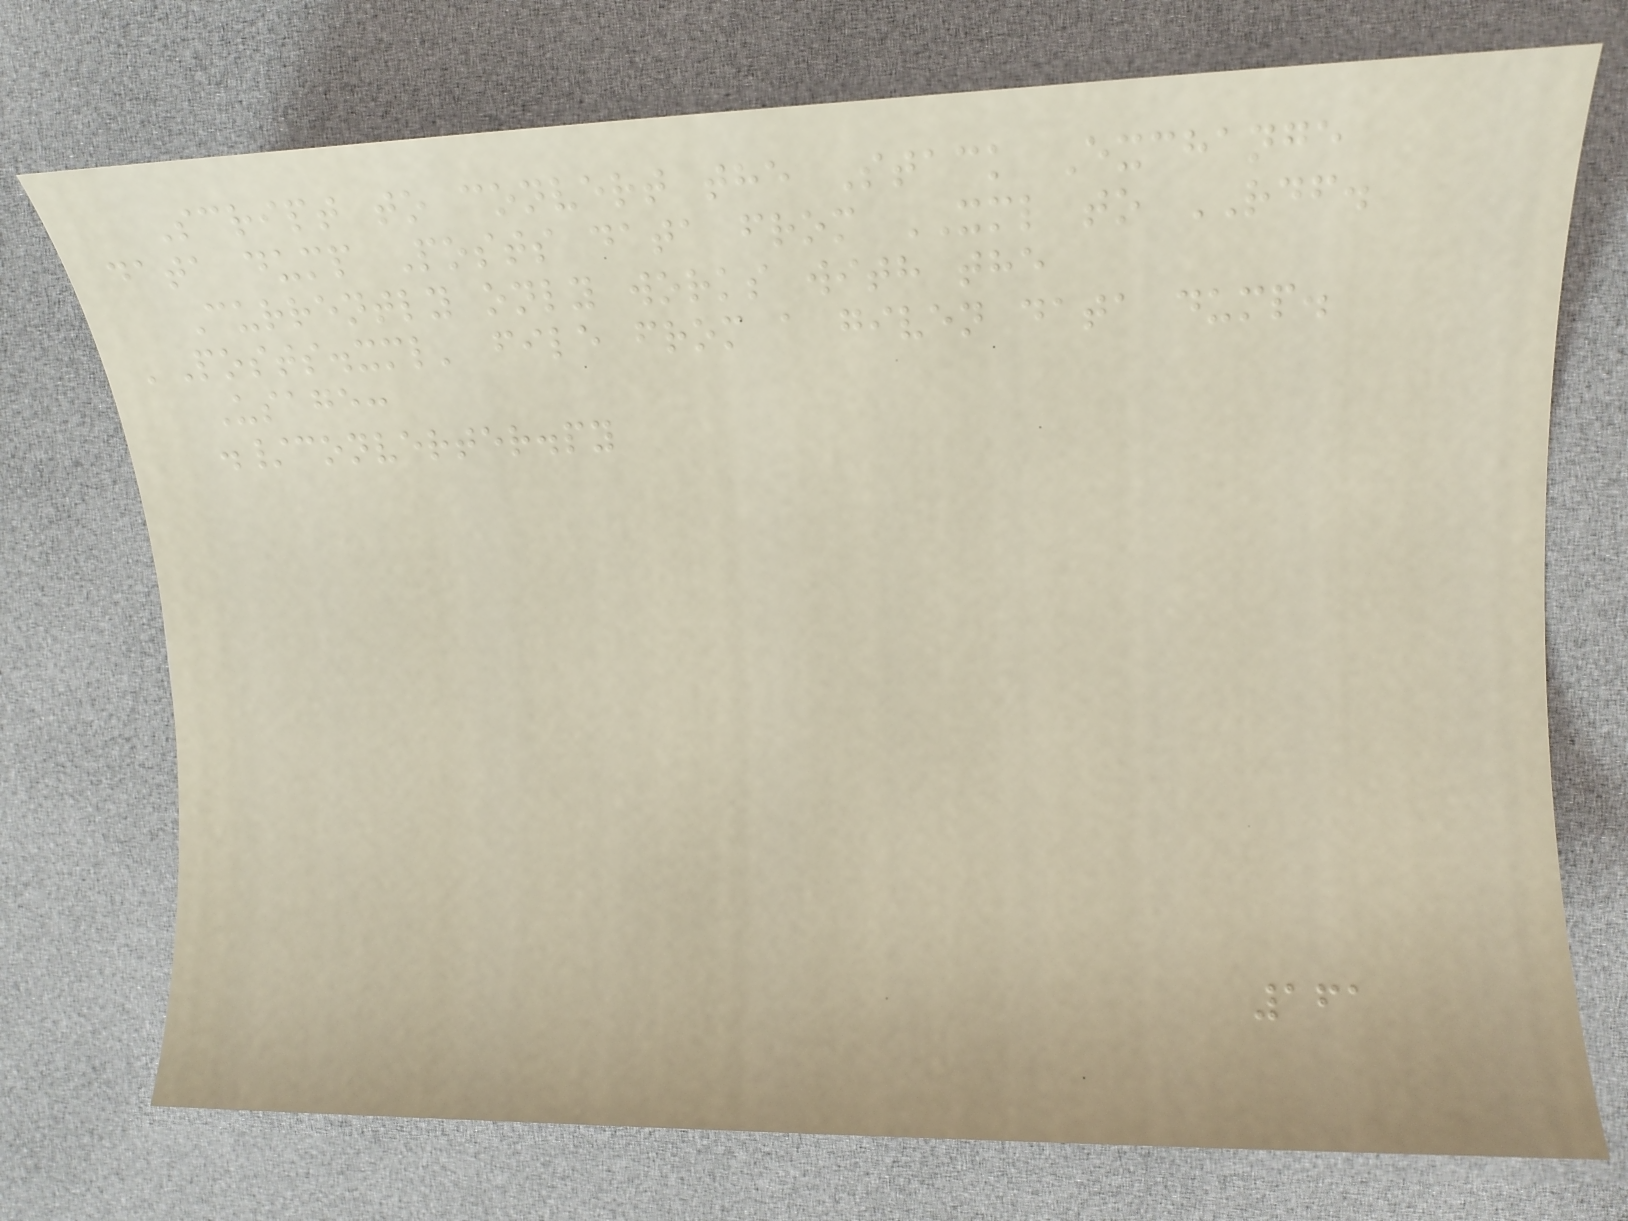Script to convert the Stack Exchange
data dump Posts data from XML to RDF.
Currently only works with the
'Posts.xml' file from a given data dump.
Usage:
./converter.py
161
